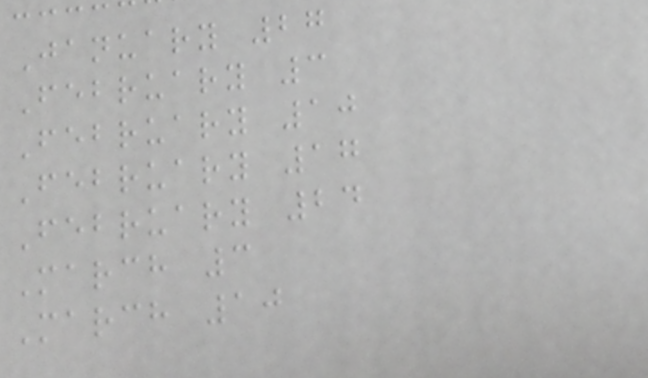January 27
February 3
February 10
February 17
February 24
March 3
March 10
